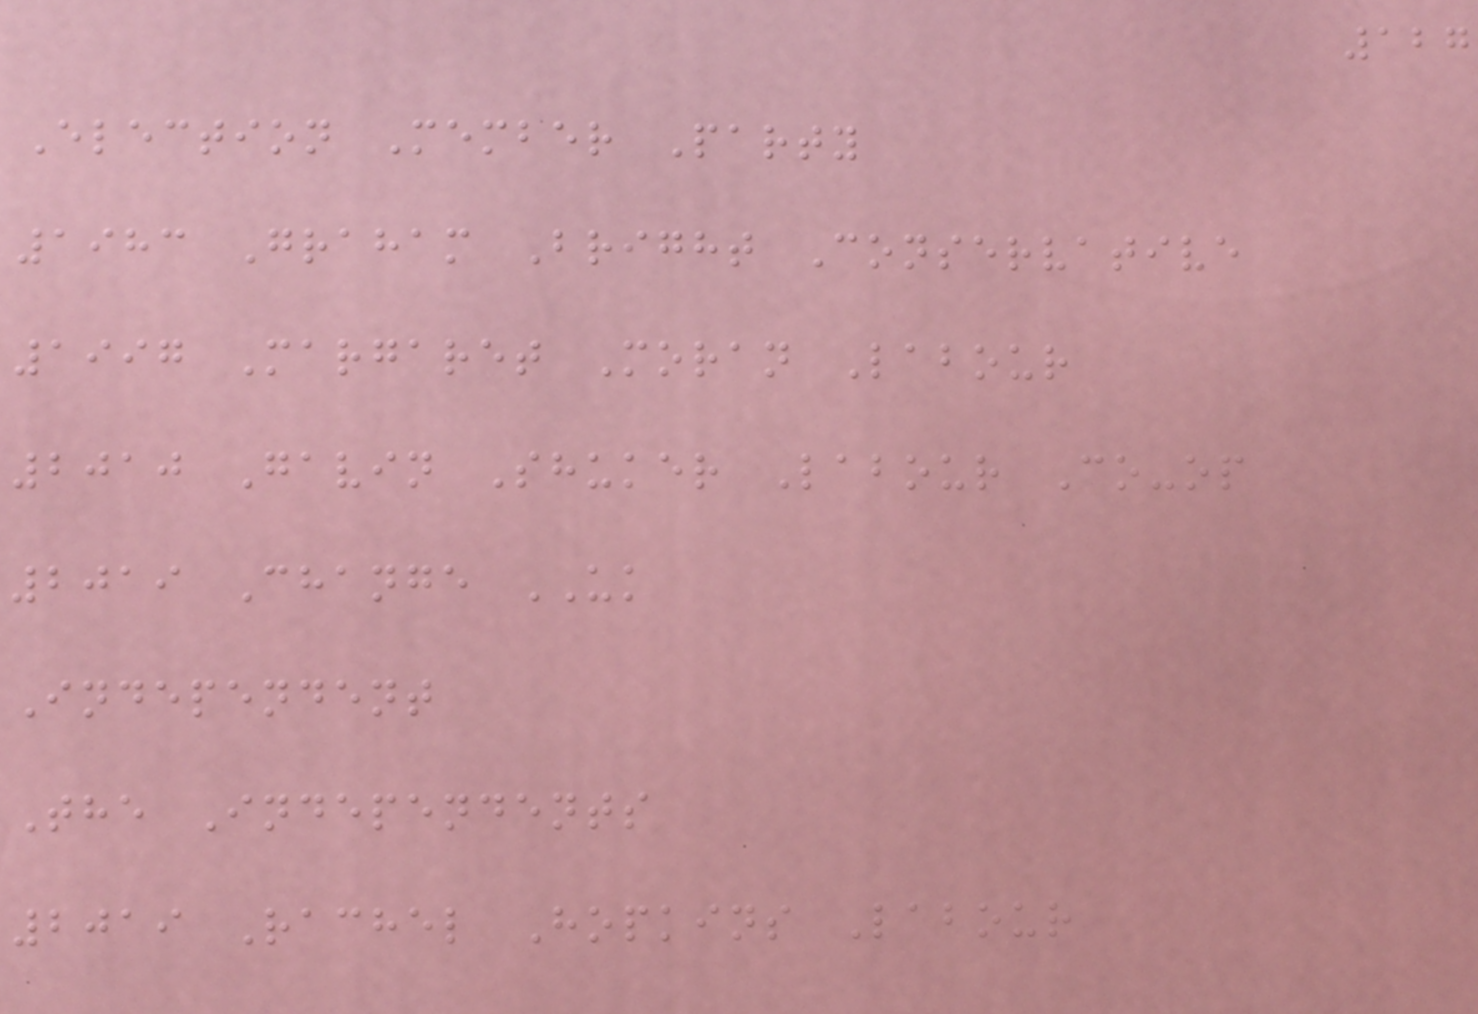127
Election Member Party
1983 Graham Bright Conservative
1997 Margaret Moran Labour
2010 Gavin Shuker Labour Co-op
2019 Change UK
Independent
The Independents
2019 Rachel Hopkins Labour
